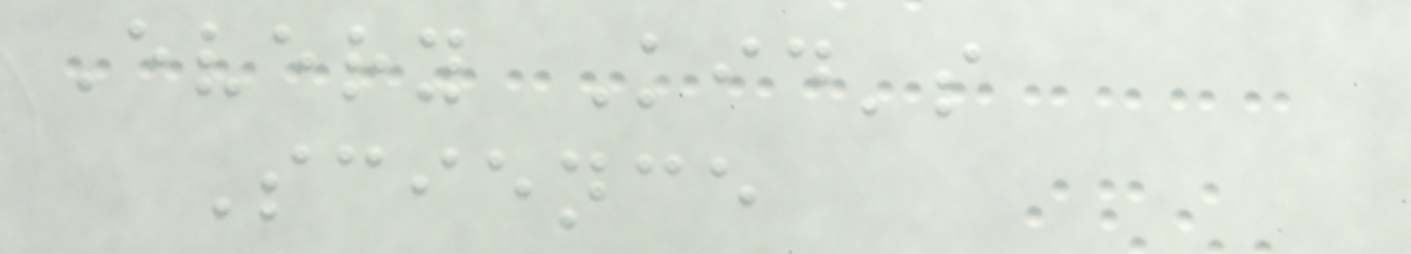Every Kid's
Science
